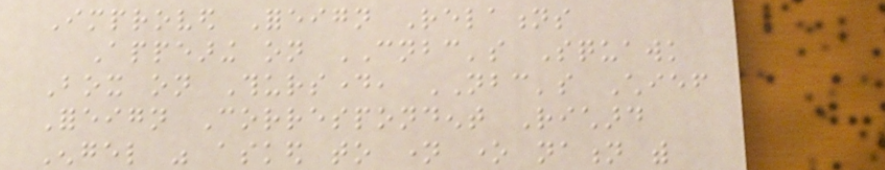Improved Foreign Relations
Appearing on CNBC's Squawk
Box on Thursday, NBC's Chief
Foreign Correspondent Richard
Engel was asked to name one nation with
